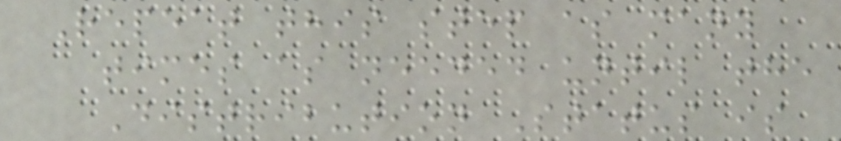Repeat this step as many
times as needed until the
Distribution Status is
